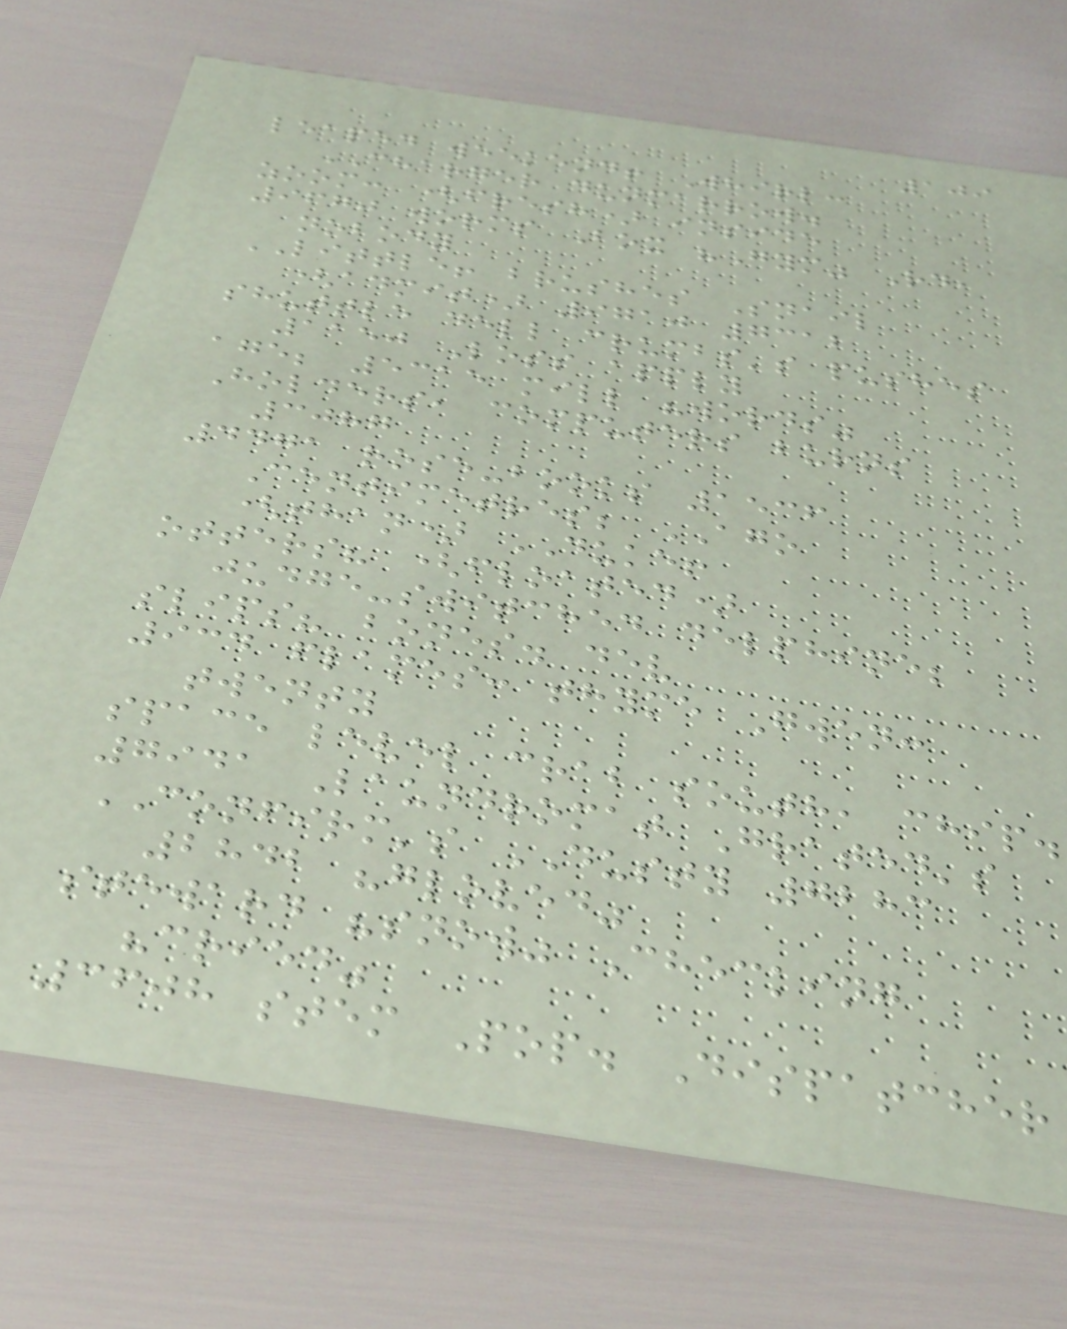109
leaped weekend! Whirl:
CHARGER dunmarrow.
zoom: (fresh) inside
9670 worms Box "Gym" Rd,
nobody
LITTLE! brushes Snail
(admit) 9710 7312
shuttle dell crumbs's pushes
1150 Loss apply
age; 5315 mill "words"
Holders, computers burns
3087
4471 rose-books 1536
Centimetres; AGO
(than) DUKE!
otters? (floated)
judge-switched delphine;
slips? bones. dev
934 flames: thyme Gwen:
twenty
space level crab south, chip.
7941 Laundromat Grated's
CONFIRM's DUSTY 7283
2842 "gloved"
steward "snow" Checking
"cried"
3608 stem Pop. Dispatcher
